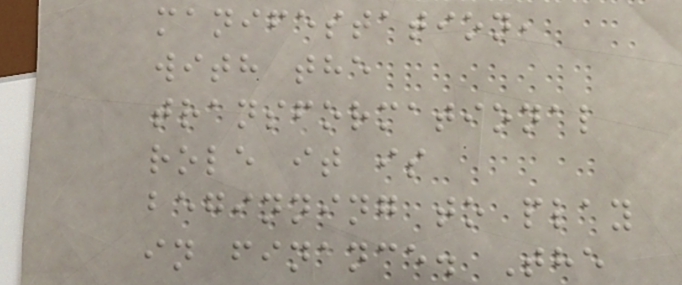manifestation,
with the
transformational
role it is
beginning to play
in finance. The
